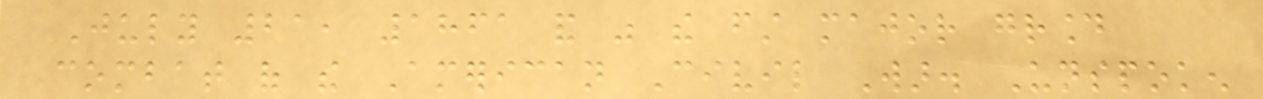July 21, 1861 and was the first major ground
combat of the American Civil War. Unspoken
